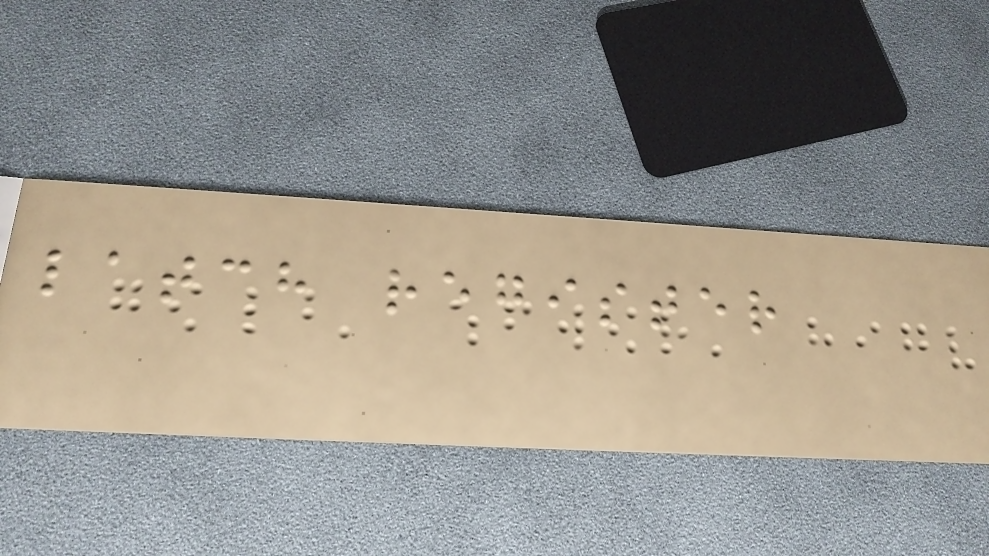latch register
